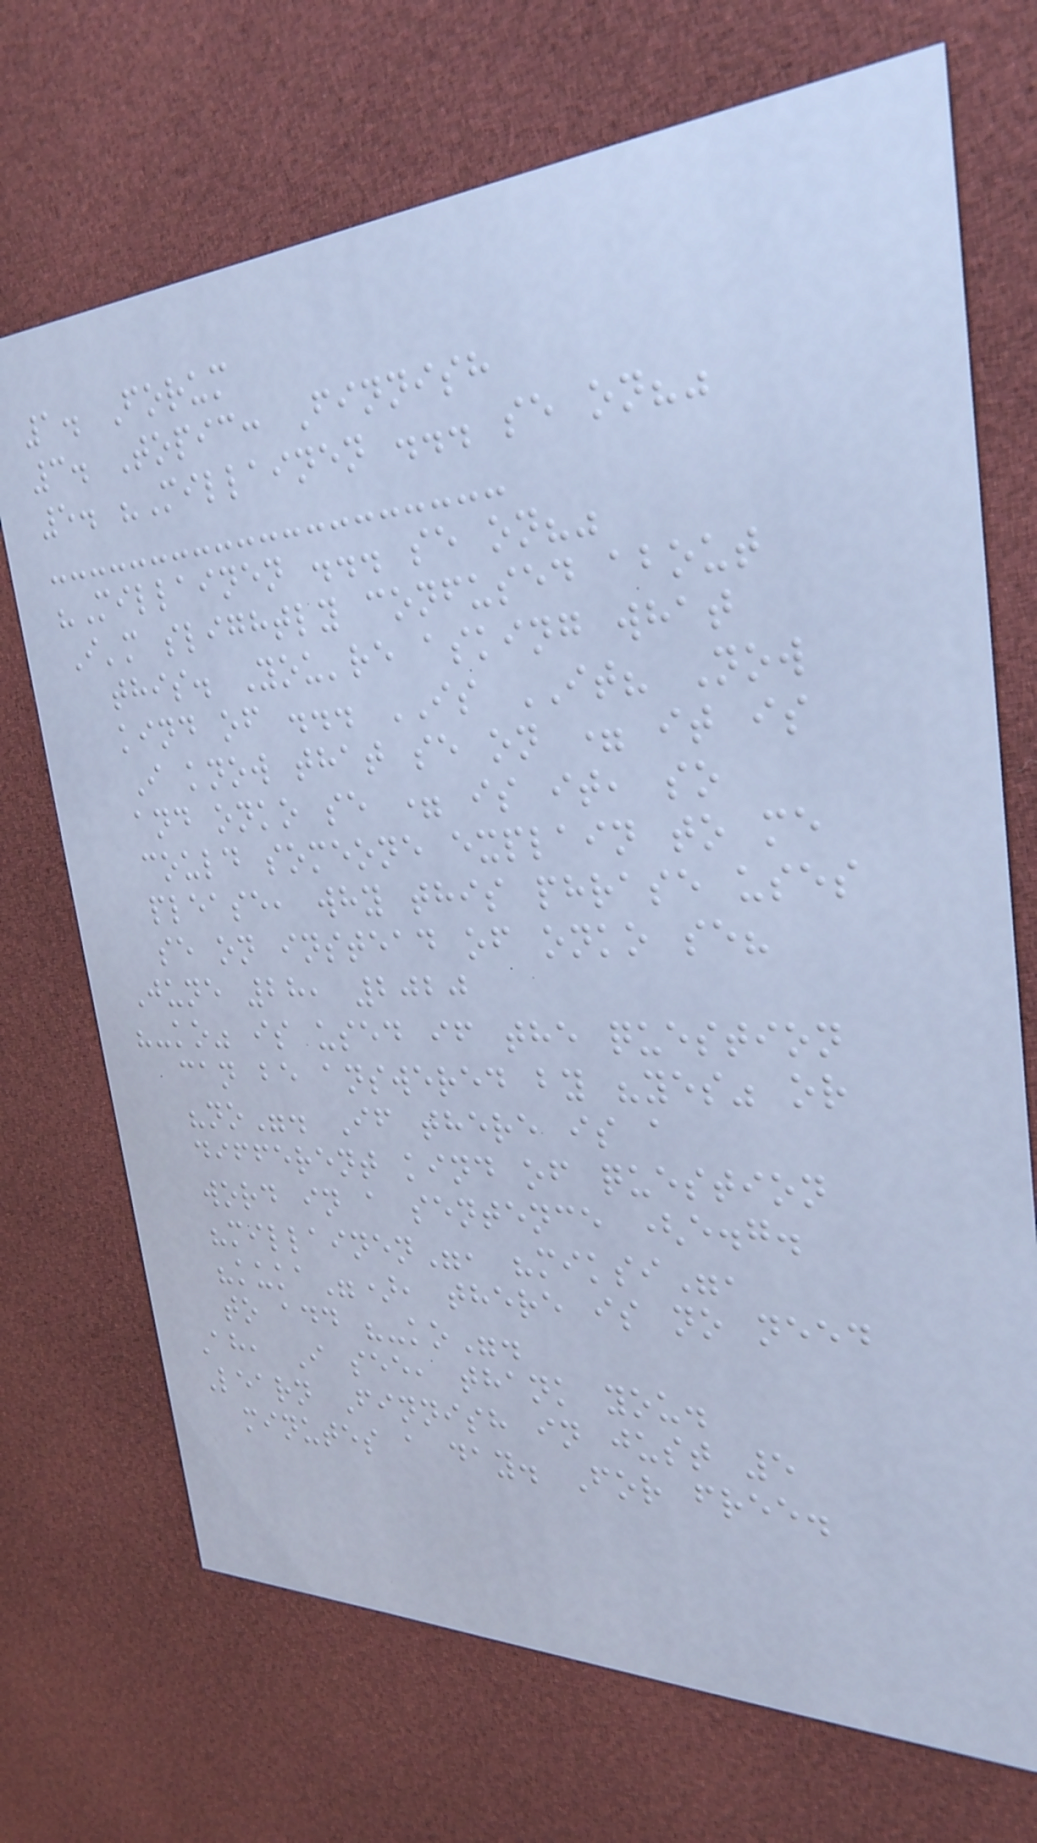1. Forum
3. Topic: Finnish
5. "Millainen ... se on?"
"Millainen ... se on?"
I'm slightly confused about
this. You're asking what
kind of ... IS IT? Now
I know that se on = it is
and onko se = is it, so
could someone explain to me
please, why this phrase uses
se on instead of onko se?
June 28, 2020
"-ko" is used if the question
can be answered by "yes" or
"no". If there is a
different kind of question
word in a sentence (e.g.
"millainen", "miksi",
"kuka"), there is no need
to add "-ko".
Ah, I see, thank you.
Learn Finnish in just 5
minutes a day. For free.
